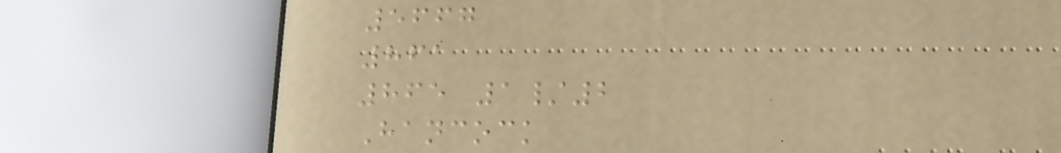5667
861
865 1/2
Hancock
